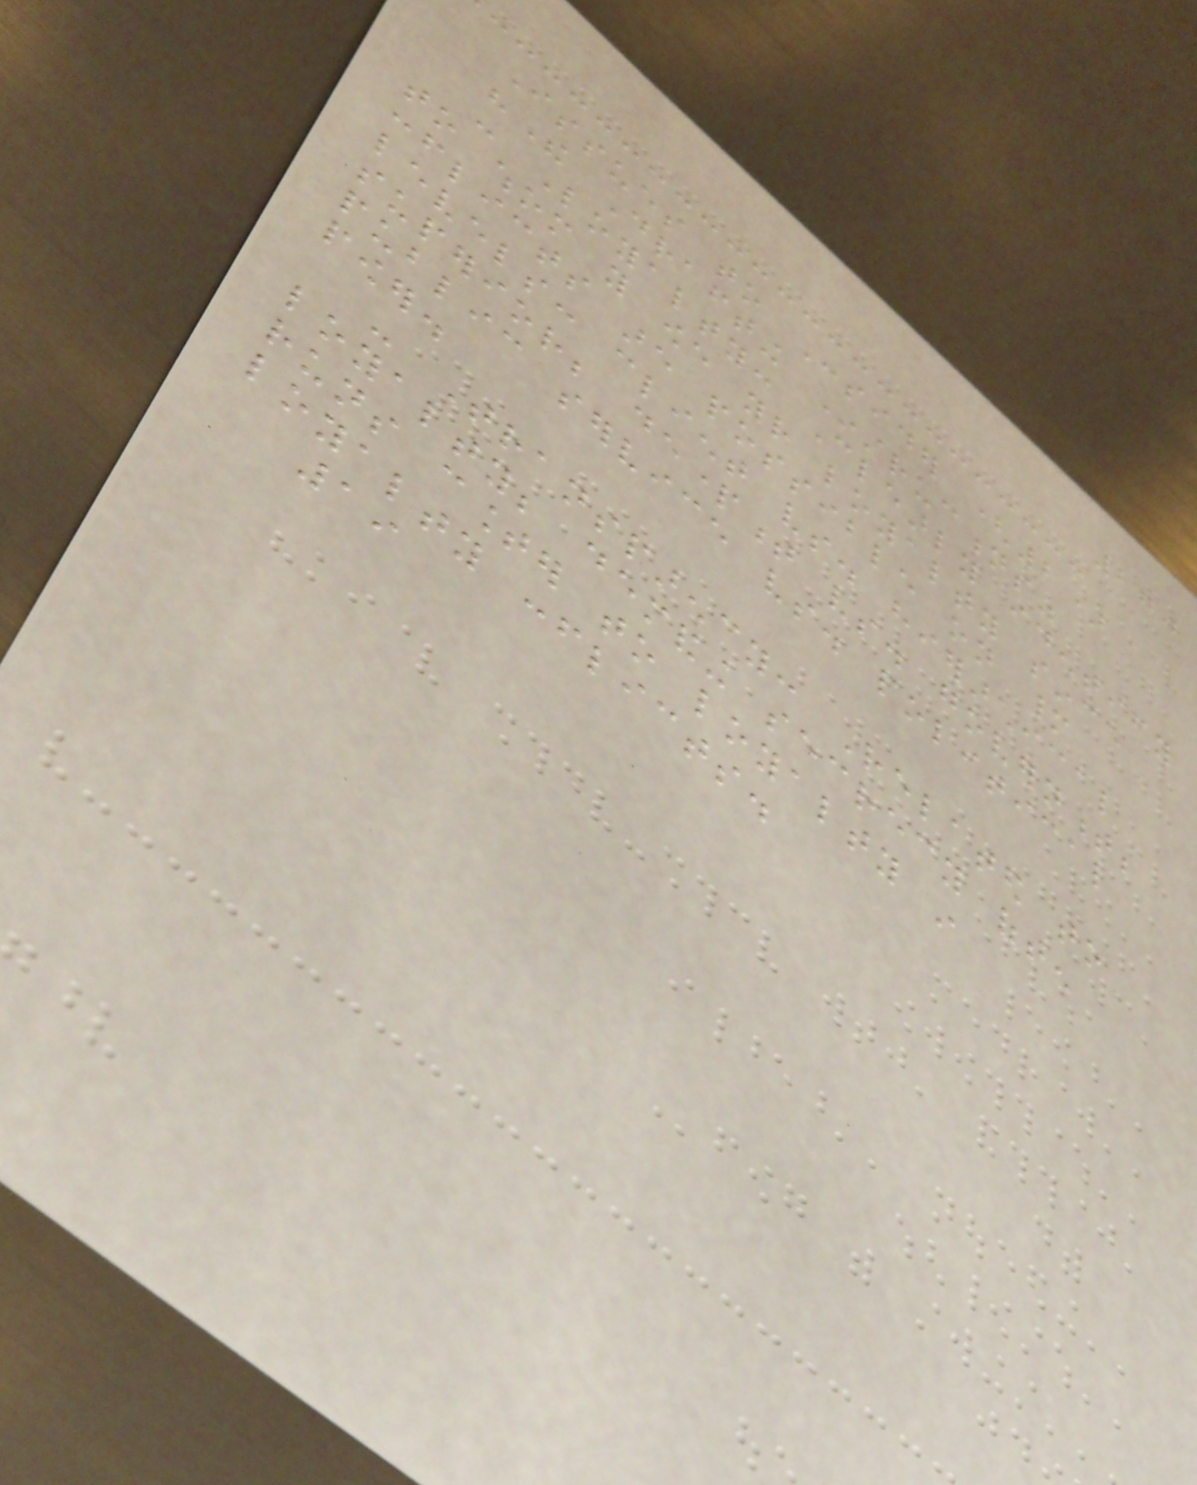270
Issues to Consider (2)
"The Drafting Instructions"
- Loyalty: Clearly identify
to whom you owe your loyalty since
conflicts are possible on many
levels: client vs. hierarchical
superior; department vs. government;
public service vs. political
power.
- Transparency: Related to
loyalty; demanding secrecy often
runs counter to loyalty in
loyalty conflicts.
19
